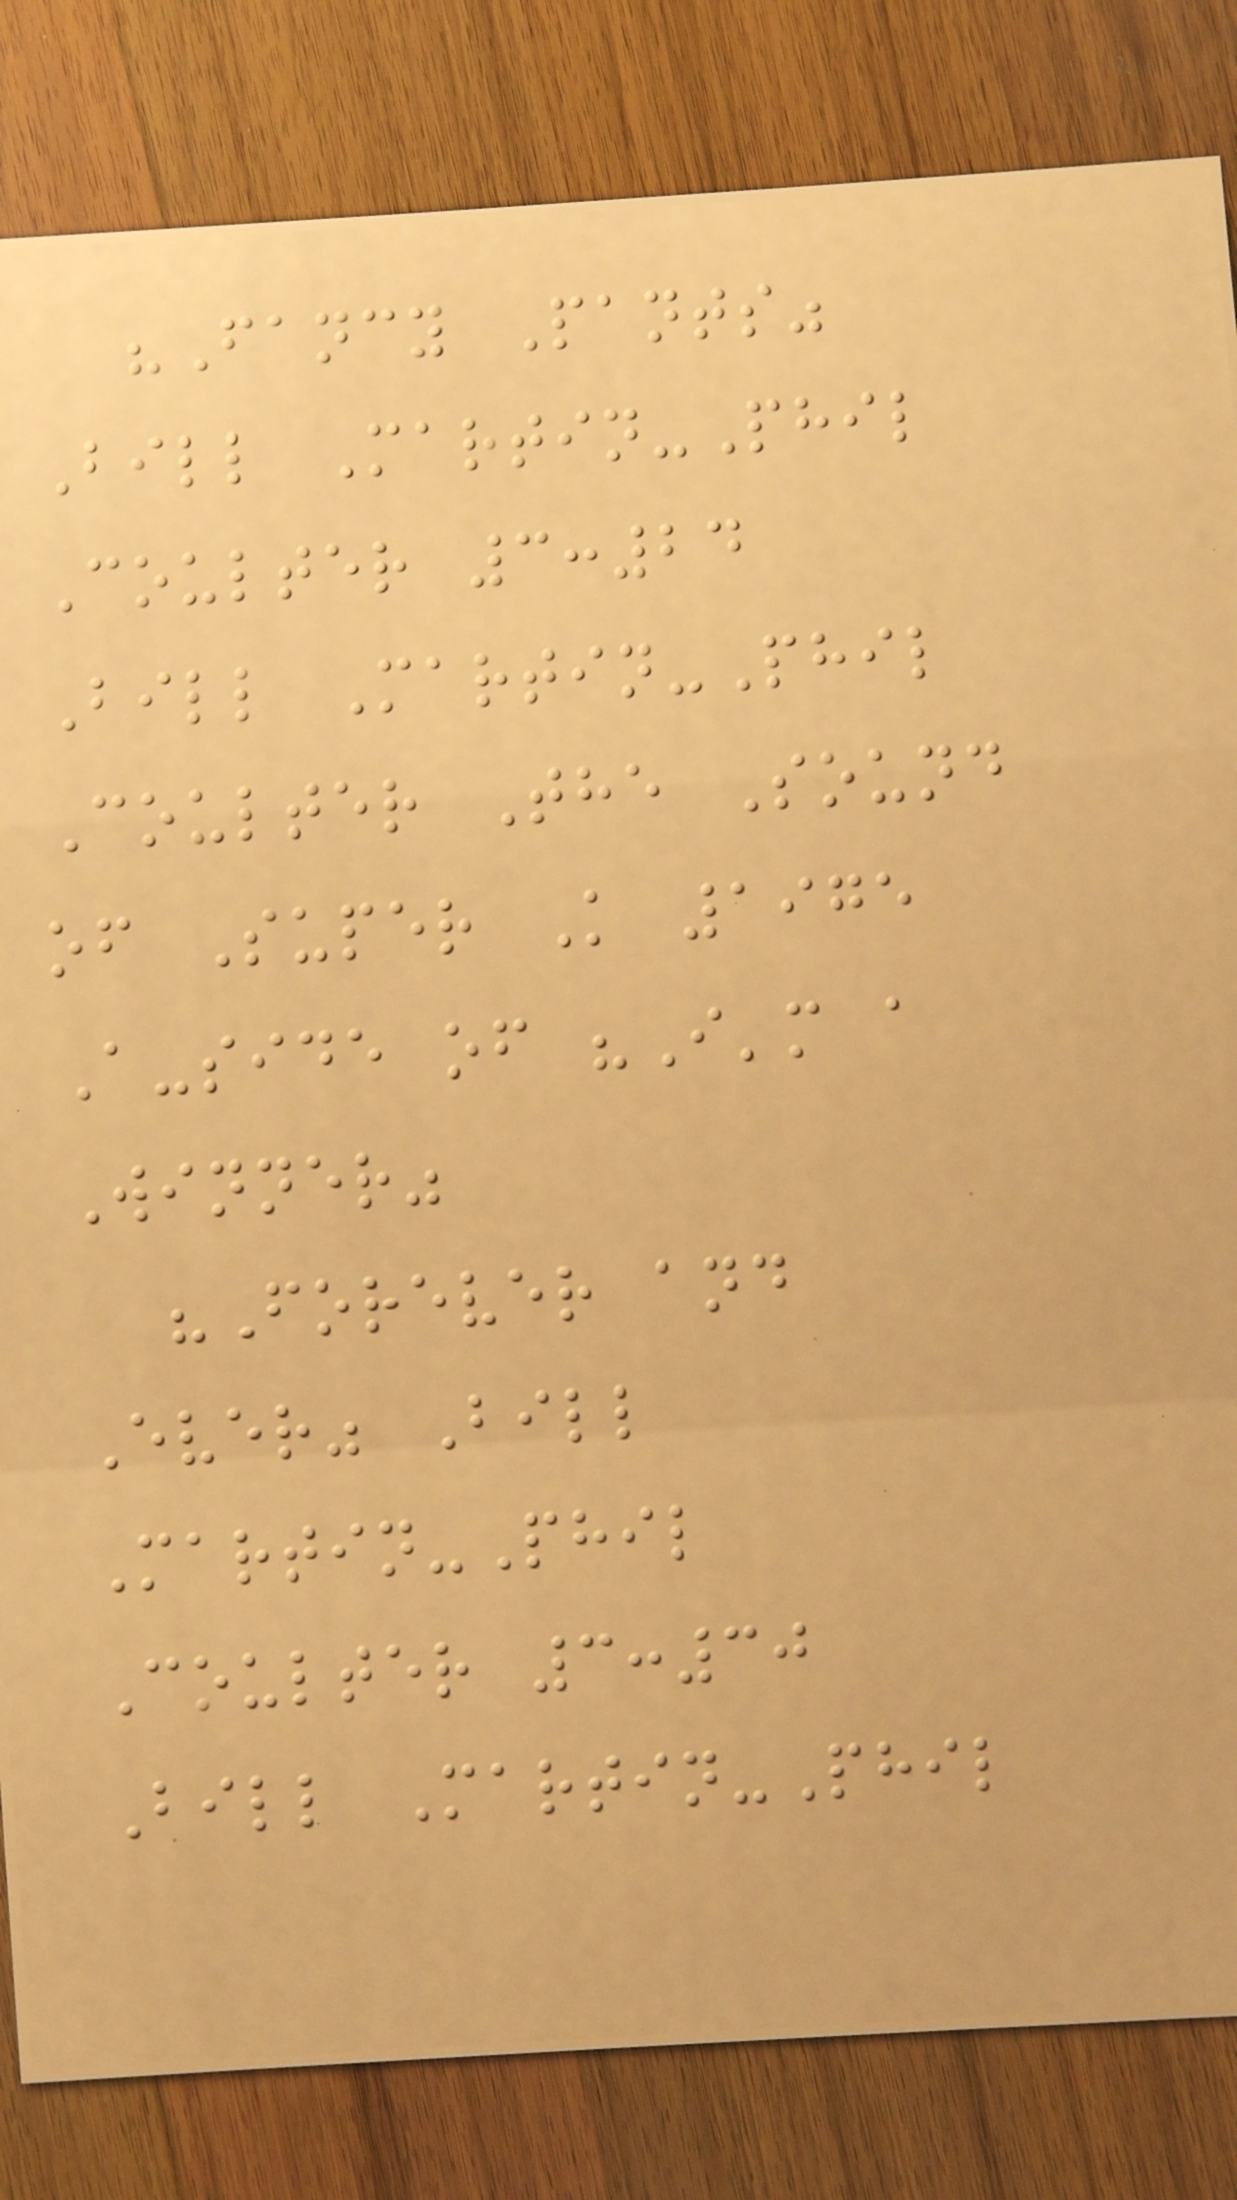"Fancy Pants"
Bill Martin-Phil
Coulter 3:24
Bill Martin-Phil
Coulter The Sound
of Super K 1975
A-side of "I'm a
Winner"
"Forever and
Ever" Bill
Martin-Phil
Coulter 3:30
Bill Martin-Phil
